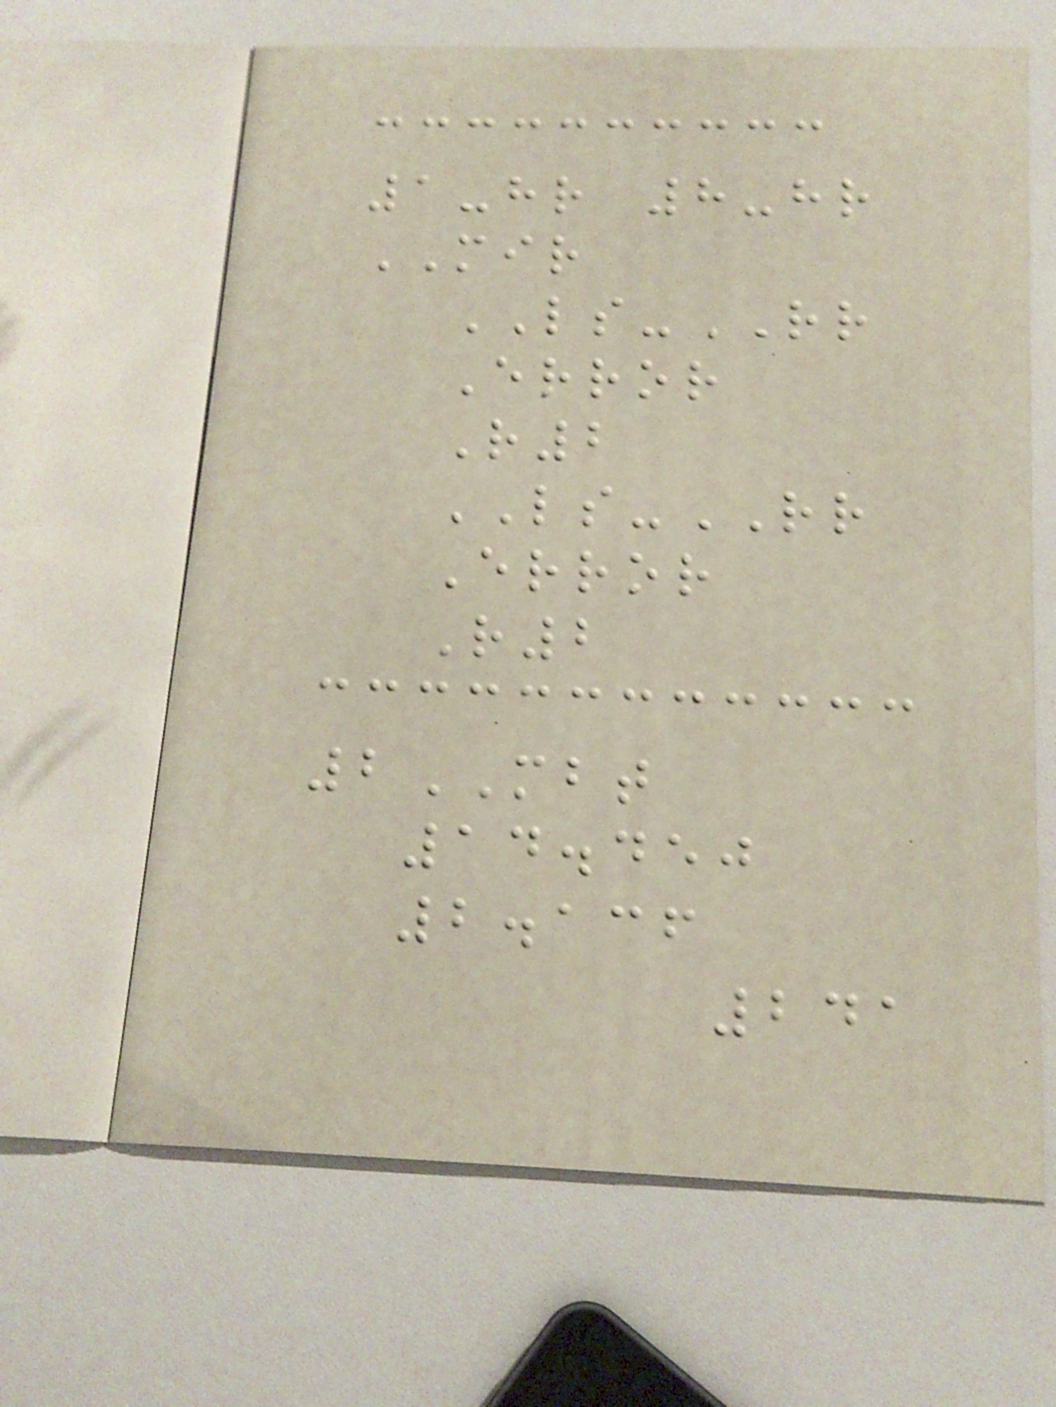1-hr 8-hr
MIR
LS-RR
Error
R2
LS-RR
Error
R2
2MBT
14.450
2.136
241
